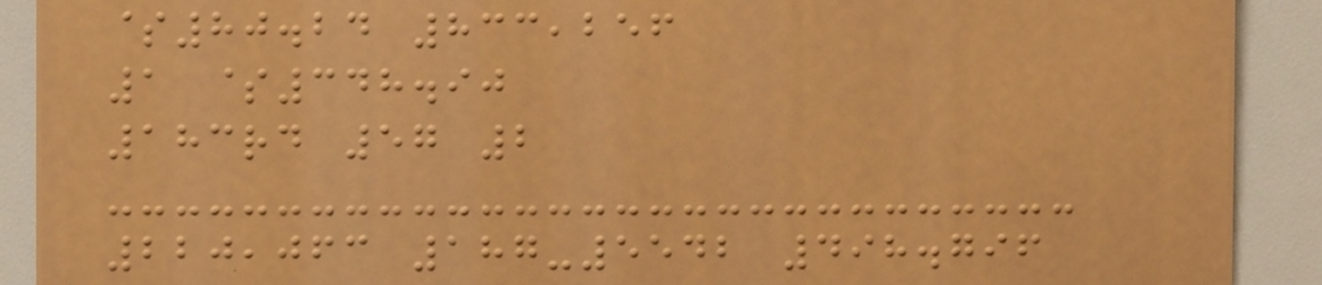$80.24 833,256
1 $348.90
183rd 57 2
220,063 187-5542 498.796
